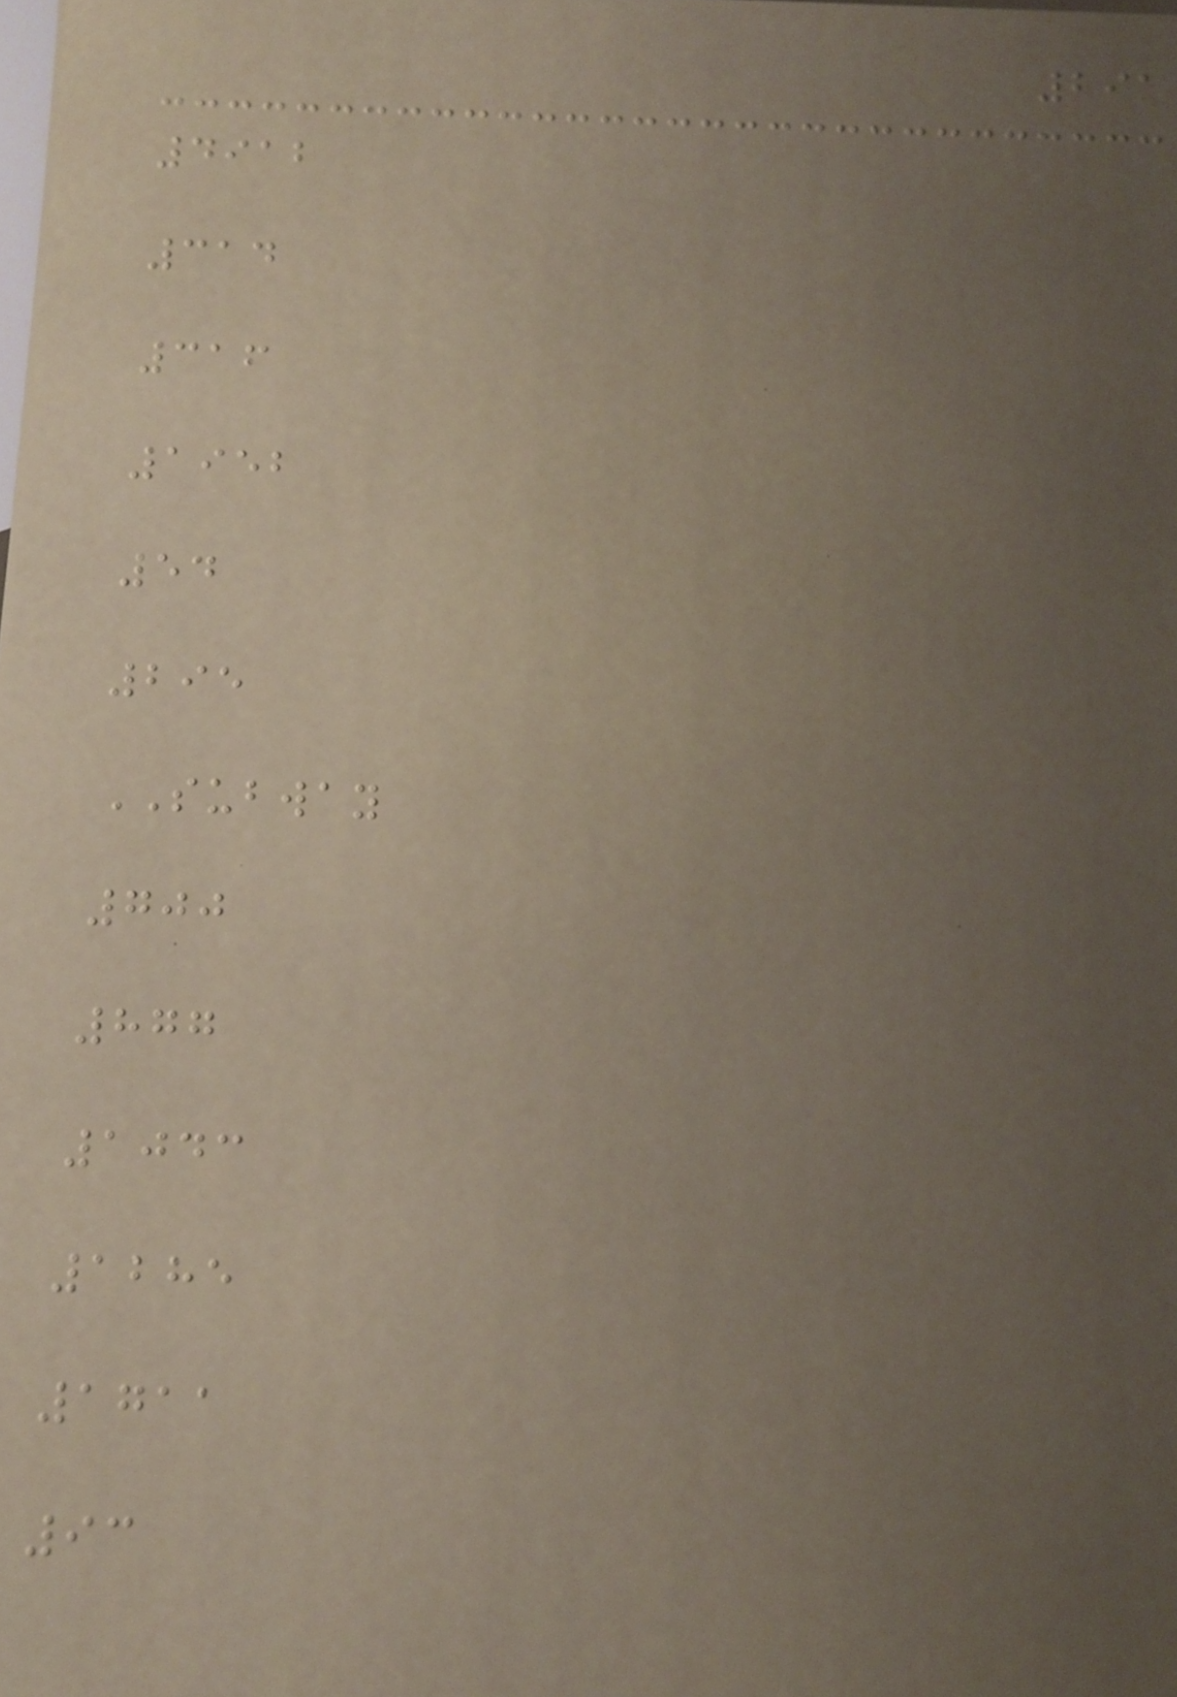291
4912
314
316
1952
54
295
SUBWAY
700
877
1043
1285
1711
93
